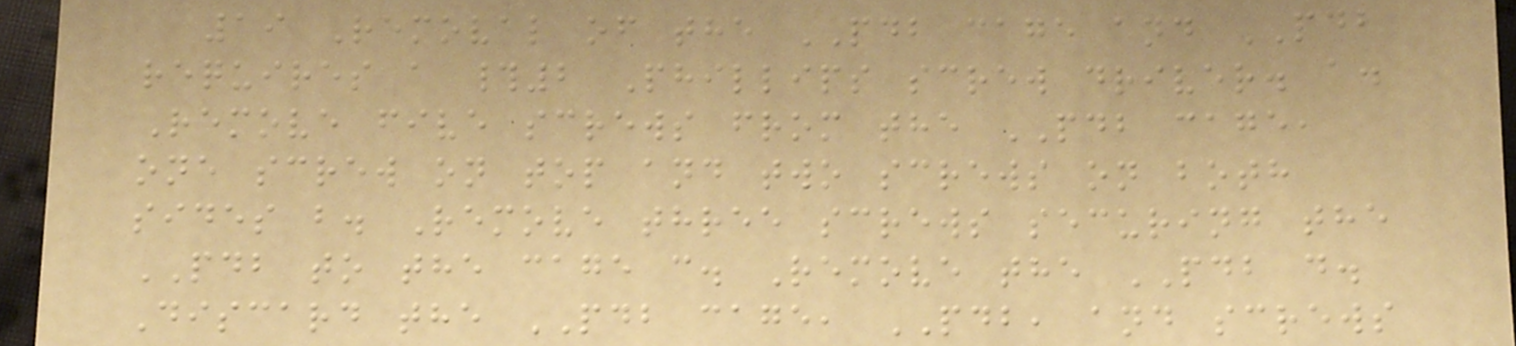19 Removal of the PDB cage and PDB
requires a #2 Phillips screw driver. a.
Remove five screws from the PDB cage,
one screw on top and two screws on both
sides b. Remove three screws securing the
PDB to the cage c. Remove the PDB d.
Discard the PDB cage, PDB, and screws
